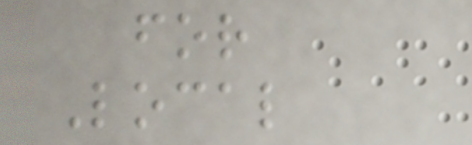for
Local
